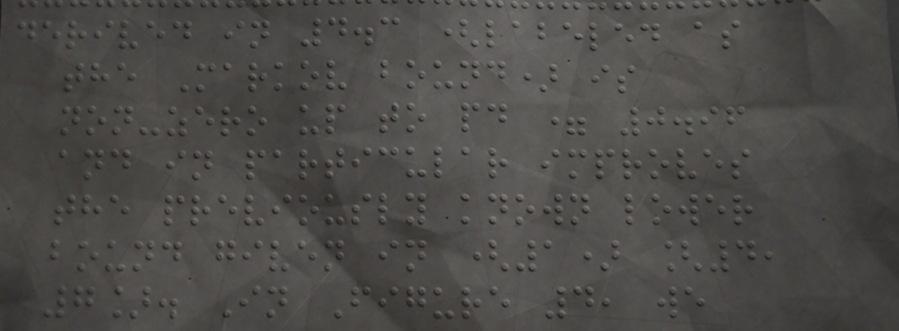derived in 4.3 (labeled as
the Markov bound) is
non-zero up to pd = 0.96
and in particular improves
the previously known lower
bound given in (1) [4,
7]. In Figure 4, we
